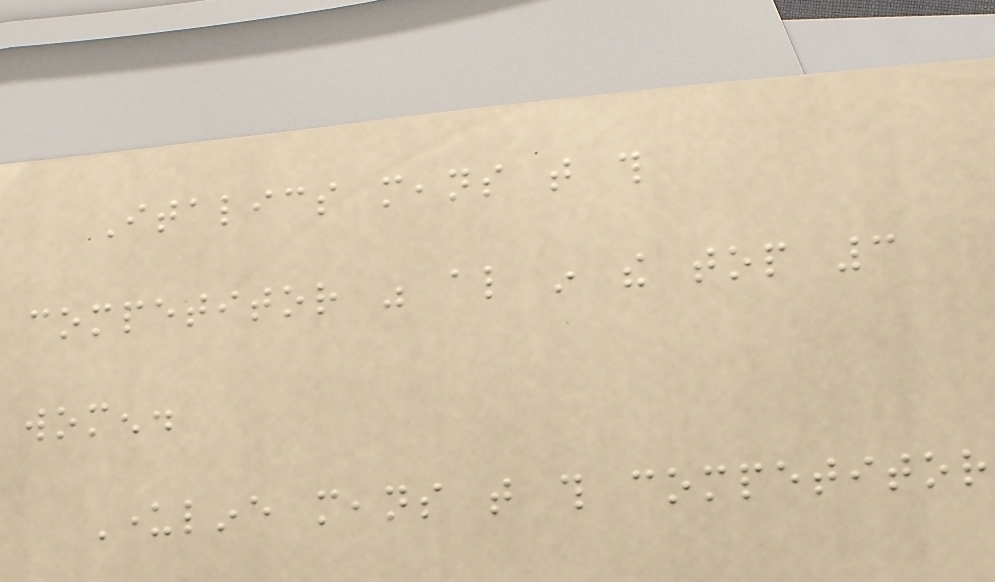Italics means that this
competitor was also in the top 3
women.
Underline means that this competitor
